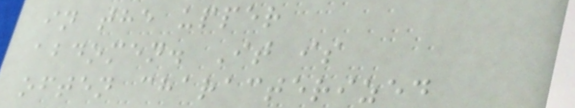in the upper
abdomen. It is
often characterized
